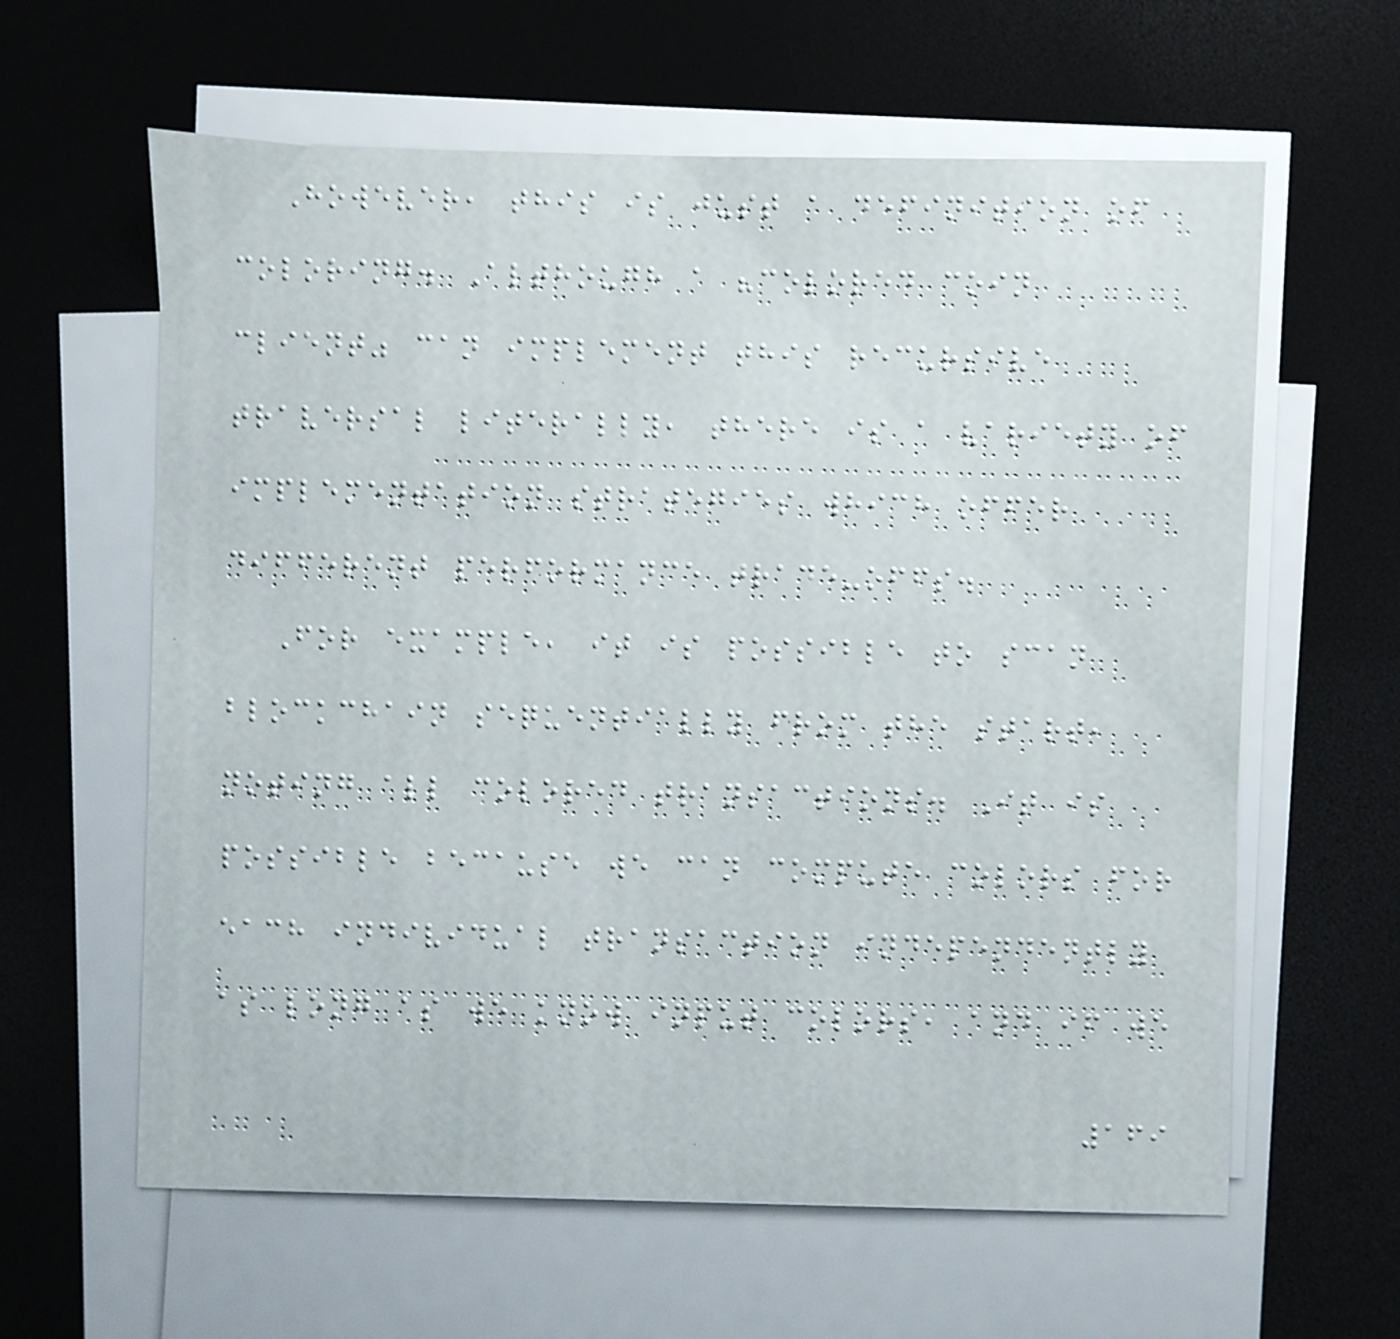However, this is just a definition of
coloring. Although a "colored coin
client" can implement this recursive
traversal literally, there is a variety of
implementation strategies which offer
different performance trade-offs.
For example, it is possible to scan
blockchain sequentially from the start,
noting all colored transactions. It is
possible because we can compute colors for
each individual transaction independently
as long as we know input colors, and if we
169
